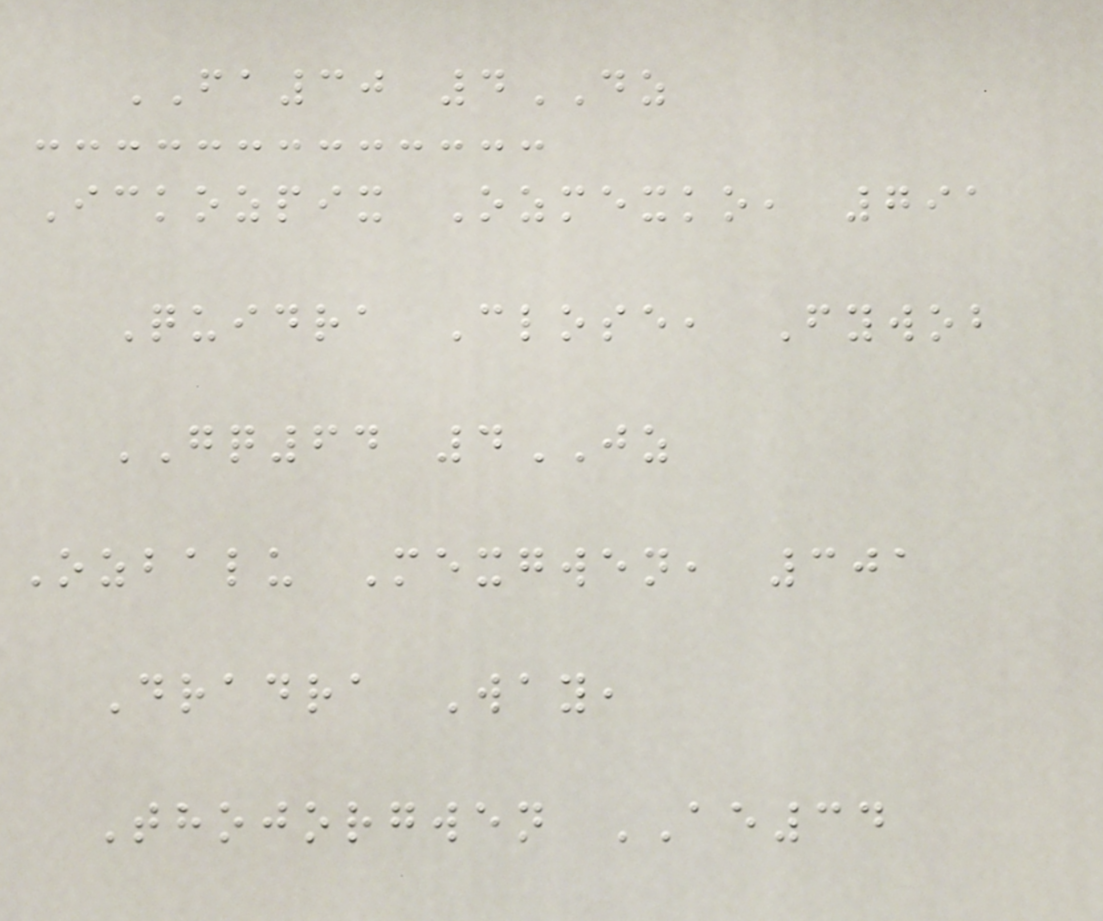FA30 4DZ
Ickozpix Ozmexko, 791
Quidra Close, Fywob
GQ64 4JZ
Ozbalu Mexgwen, 301
Dradra Way,
Thojorgwen AE34
